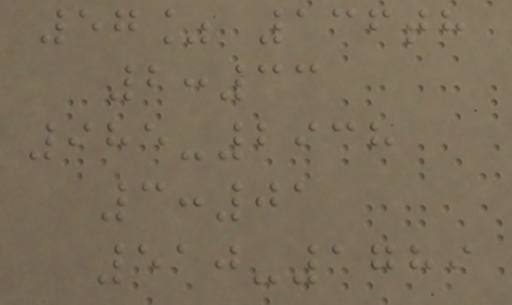57% 136th
2:33
985-2938
3:01
510-1789
